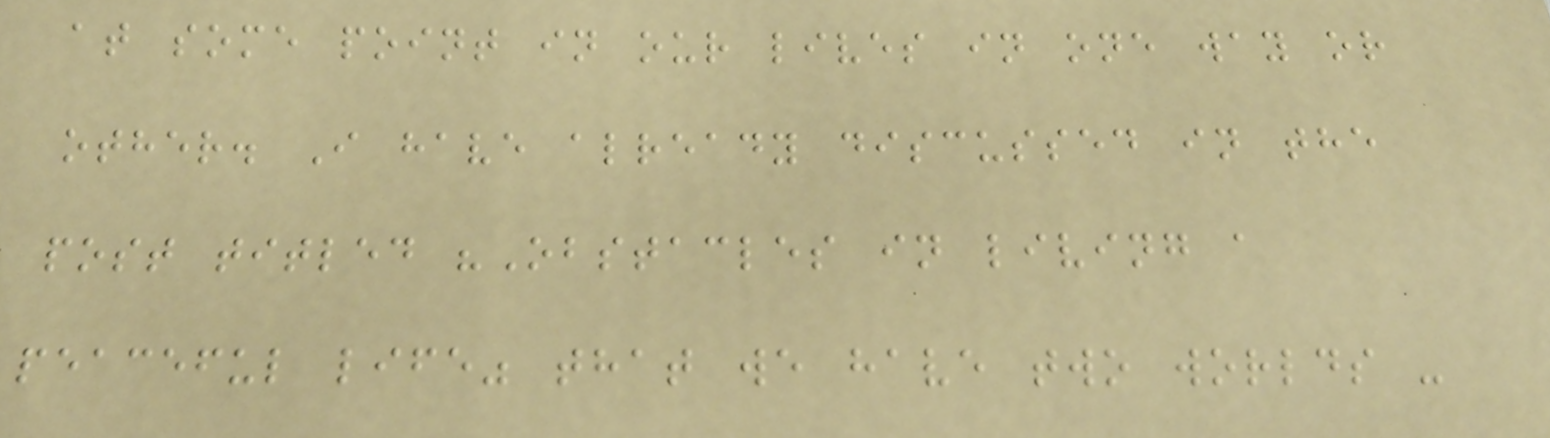at some point in our lives in one way or
other. I have already discussed in the
post titled "Obstacles in living a
peaceful life" that we have two worlds -
